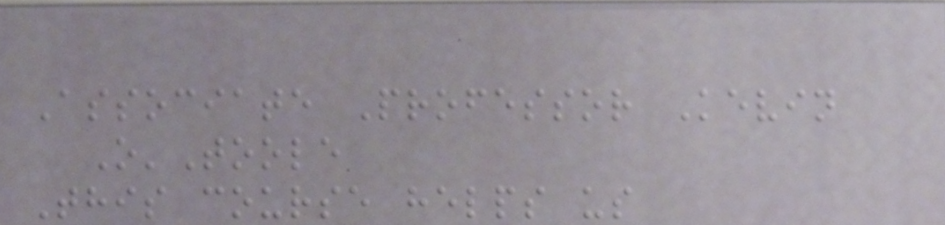Associate Professor Kevin
O'Toole
This course helps us
